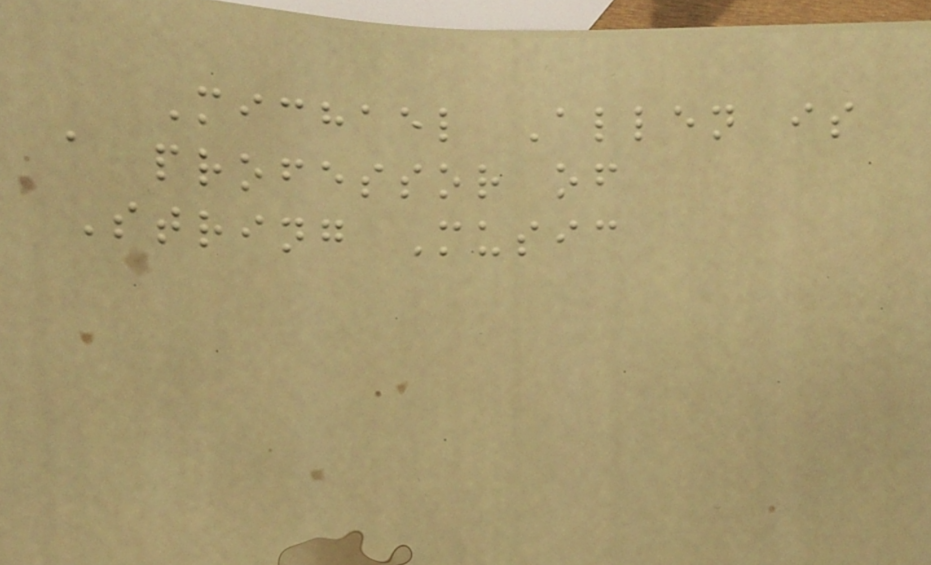Michael Allen is
a professor of
String Music
